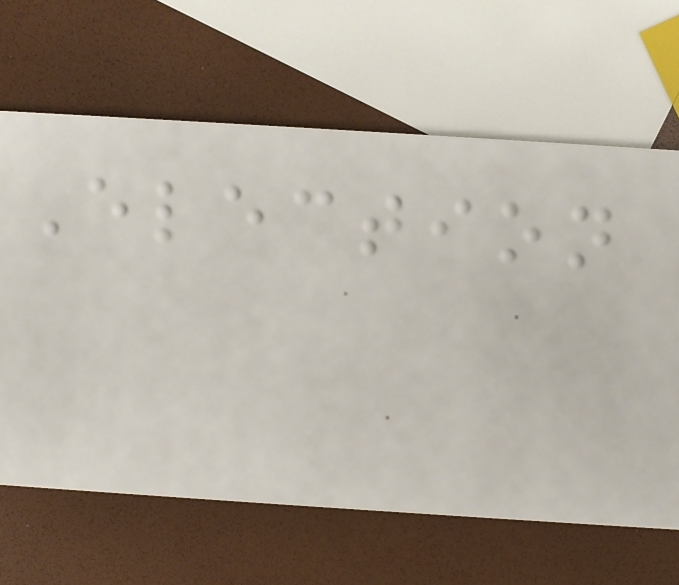Election
